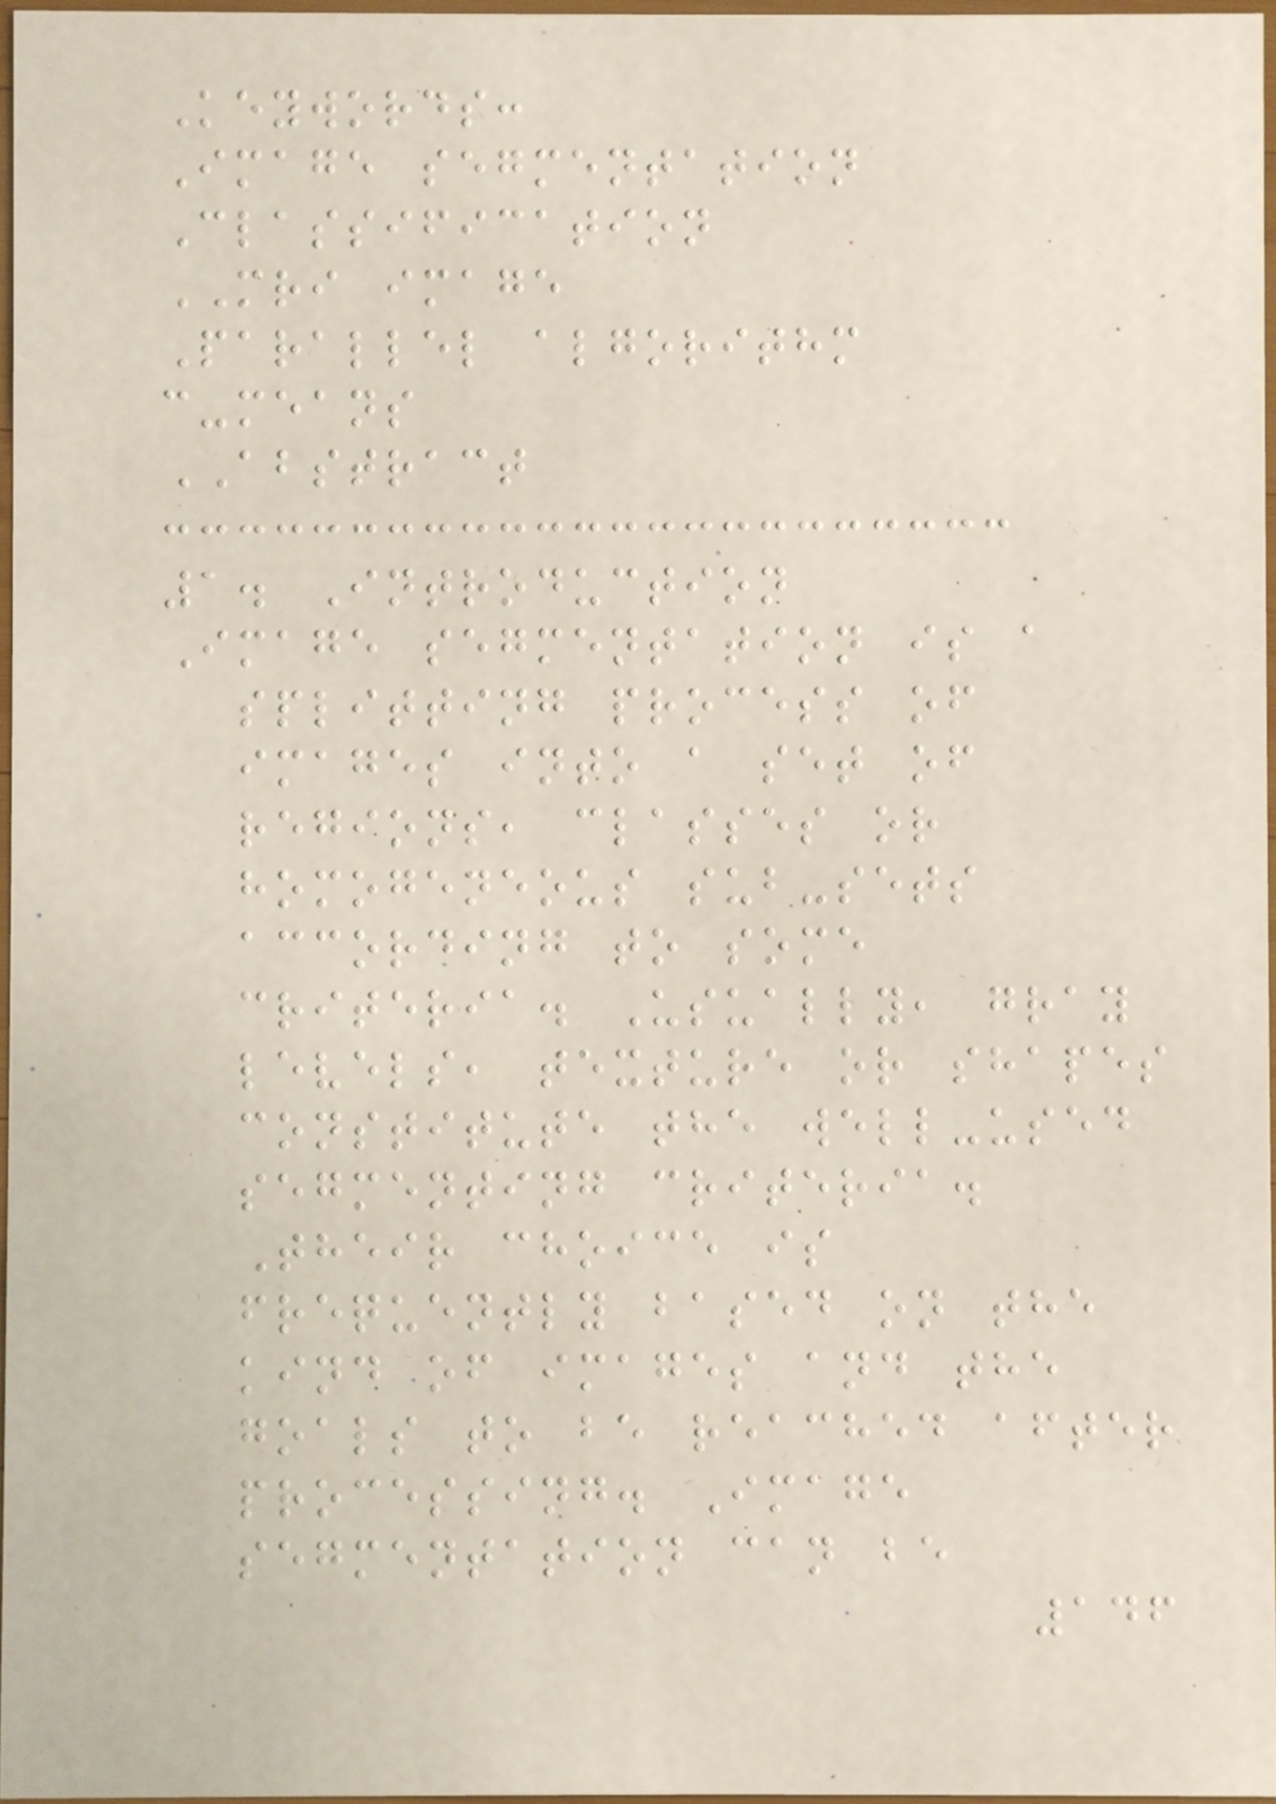Keywords:
Image segmentation
Classification
MRI image
Parallel algorithm
c-means
ABSTRACT
1. Introduction
Image segmentation is a
splitting process of
images into a set of
regions, classes or
homogeneous sub-sets
according to some
criteria. Usually, gray
levels, texture or shapes
constitute the well-used
segmenting criteria.
Their choice is
frequently based on the
kind of images and the
goals to be reached after
processing. Image
segmentation can be
146
